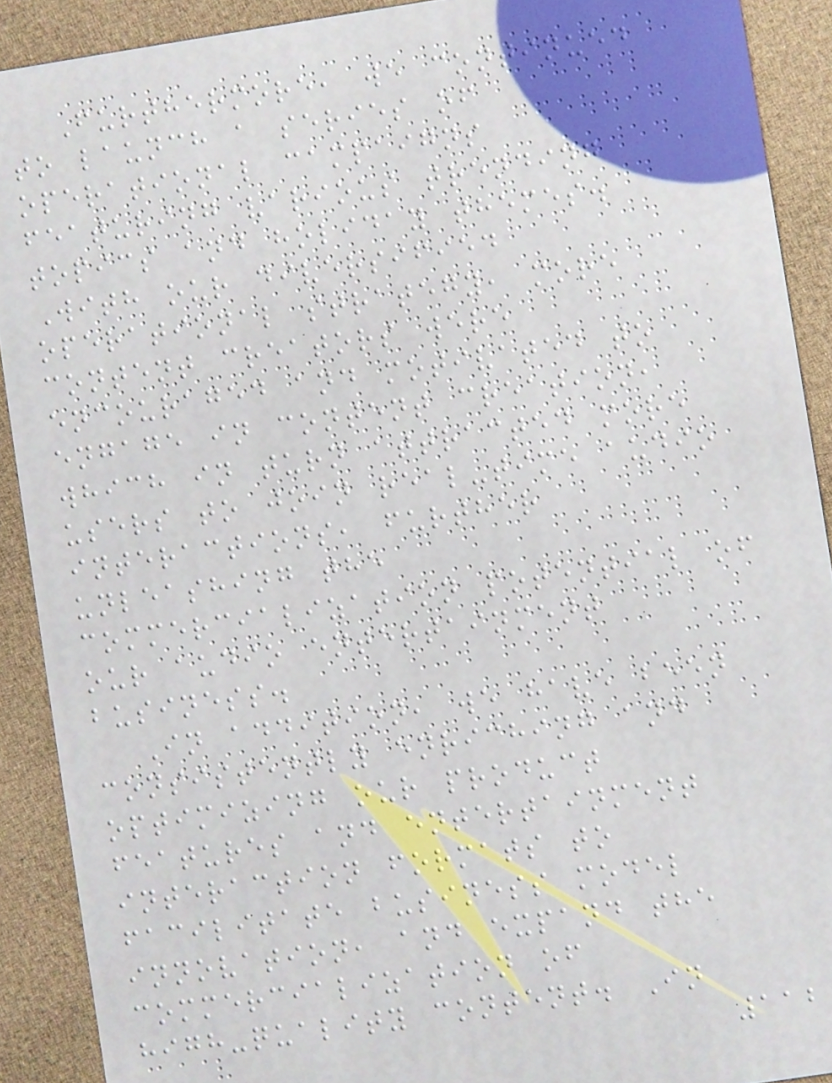Furthermore, we continued
to launch a series of
operational campaigns
featuring various trending
topics and holiday themes.
With our diversified
operational strategy, more
content creators were
encouraged and motivated to
engage in content creation,
which in turn attracted more
users to join real-time audio
interactions, further
unleashing the
commercialization potential of
our audio entertainment
business.
In addition, we have been
consistently enriching and
optimizing our product
features and entertainment
interaction formats to
facilitate business model
innovation, and expand the
commercialization of
high-quality content. In
112
